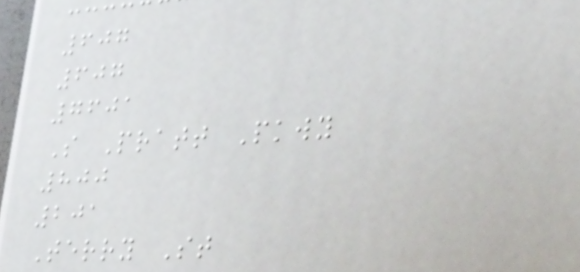607
607
7601
S Pratt Pkwy
800
201
Terry St
